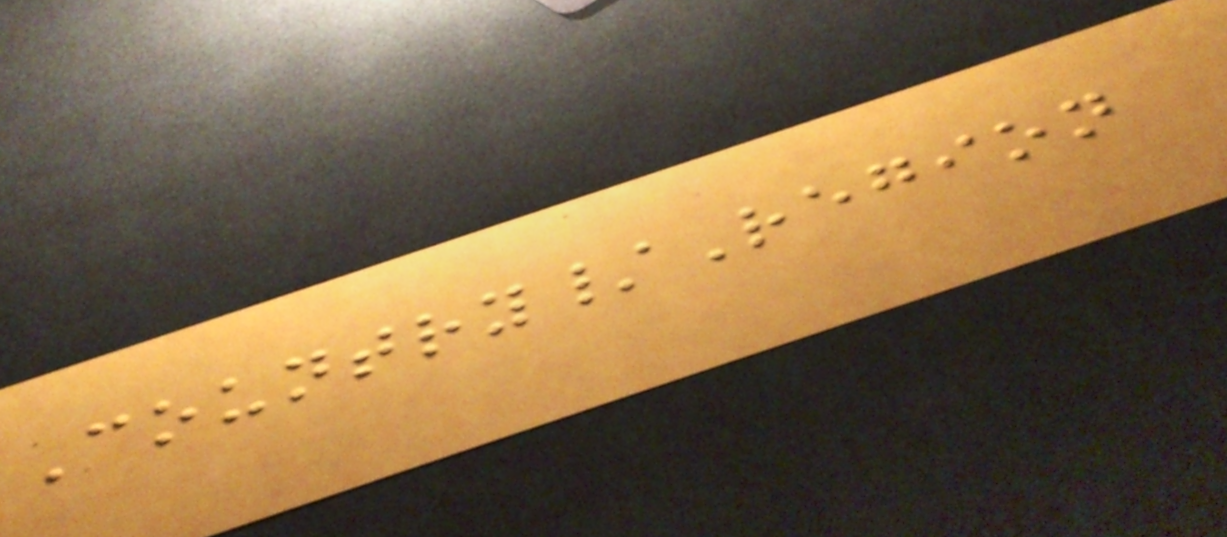Country/Region
